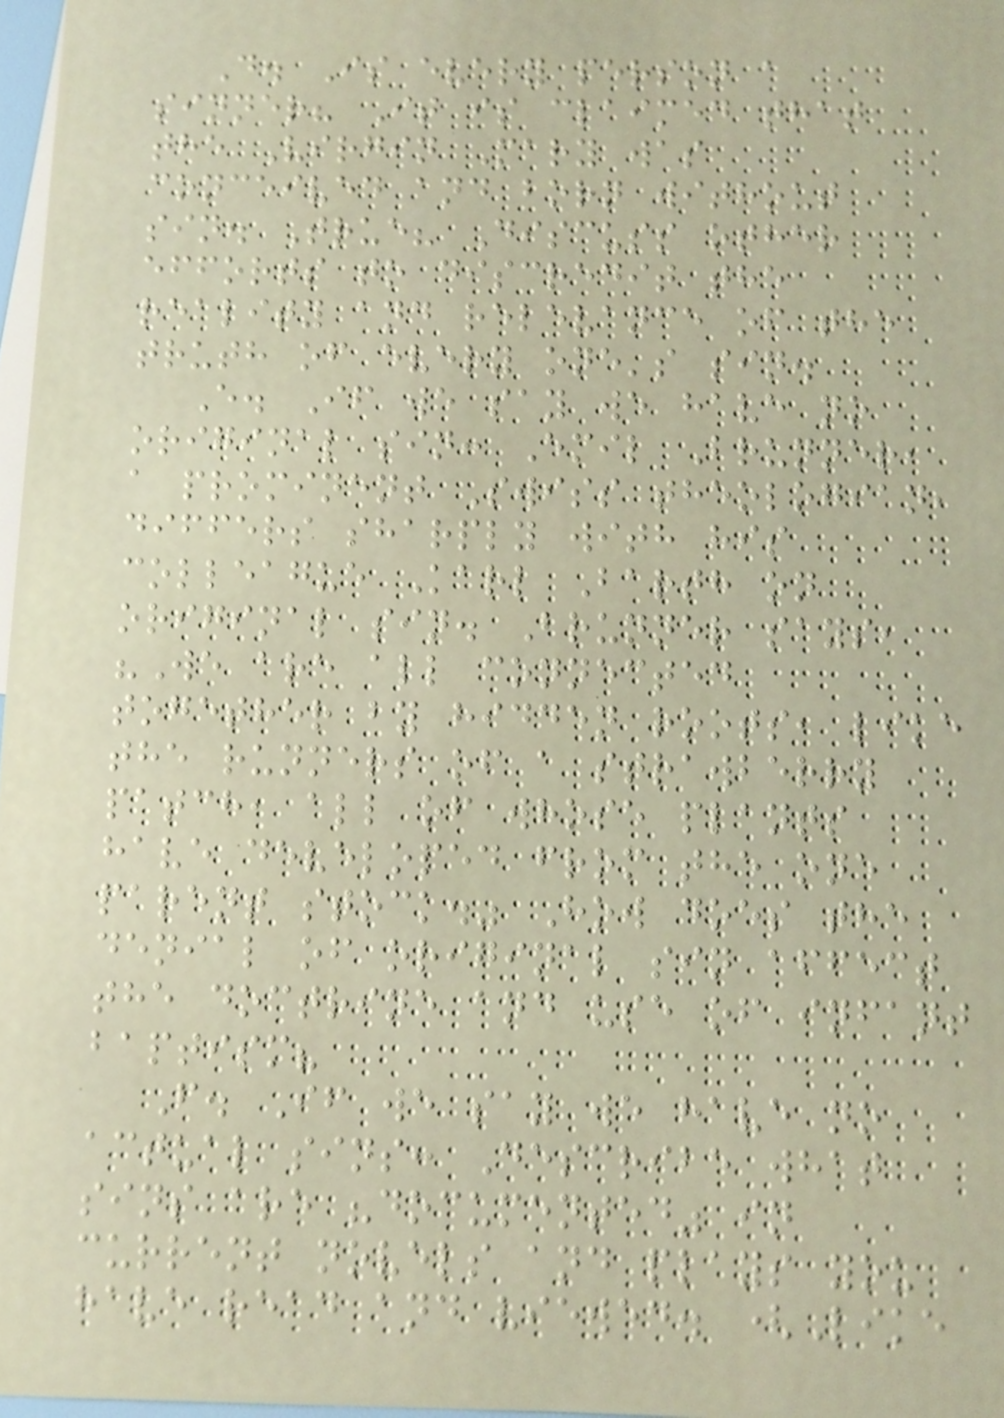D. Is every person a
sinner? It is claimed that
the Virgin Mary was
conceived and born without
sin. True? Discuss other
efforts to discredit the
reality and relevance of the
truth of every one's sin.
E. If we say we have no
original sin: Emil Brunner,
a prominent Swiss theologian,
differs sharply with his
colleague Karl Barth on
original sin. Brunner says,
"We are all connected
together by hidden roots, like
the runners of a strawberry
patch, all of whose plants
have developed from the one
parent stock." How does the
denial of original sin affect
the doctrine and use of infant
baptism?
F. If we say we have no
actual sins: Describe what
sins are "documented" in
current novels and plays you
have read and viewed. (Like
